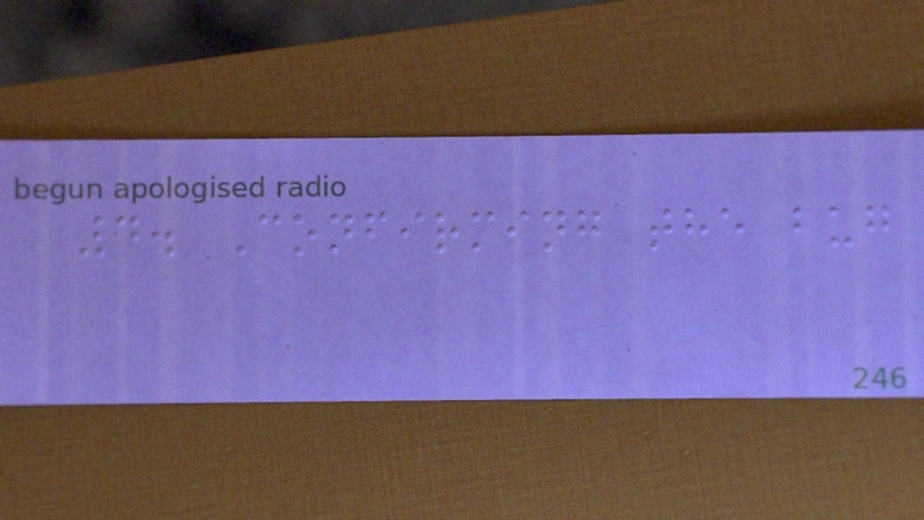4. Confirming the bug
